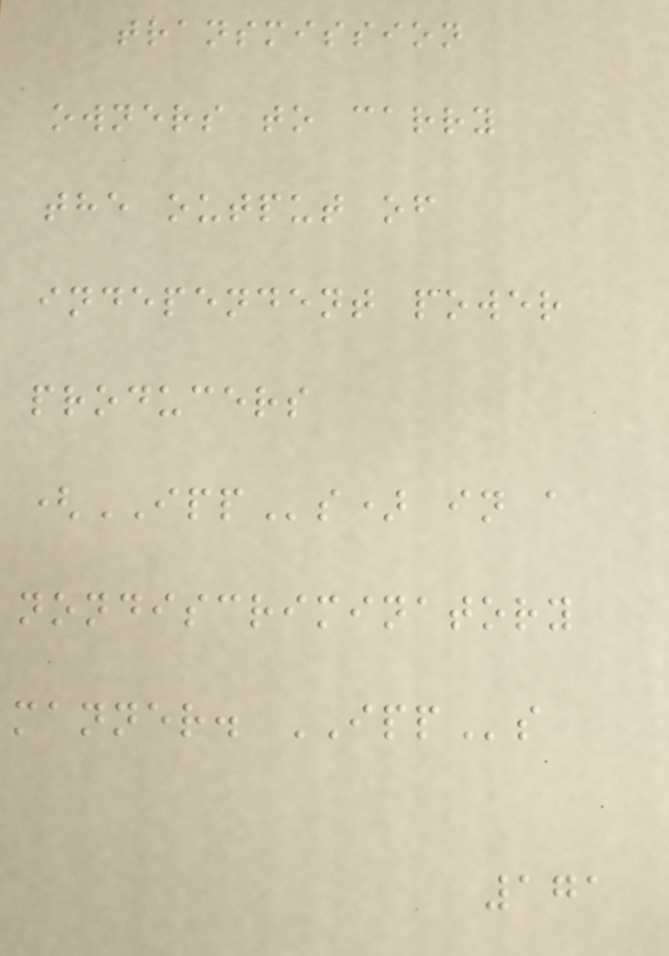transmission
owners to carry
the output of
independent power
producers
(IPPs) in a
nondiscriminatory
manner. IPPs
171
